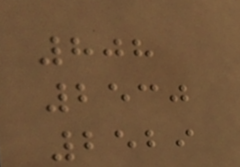808
2530
2529
